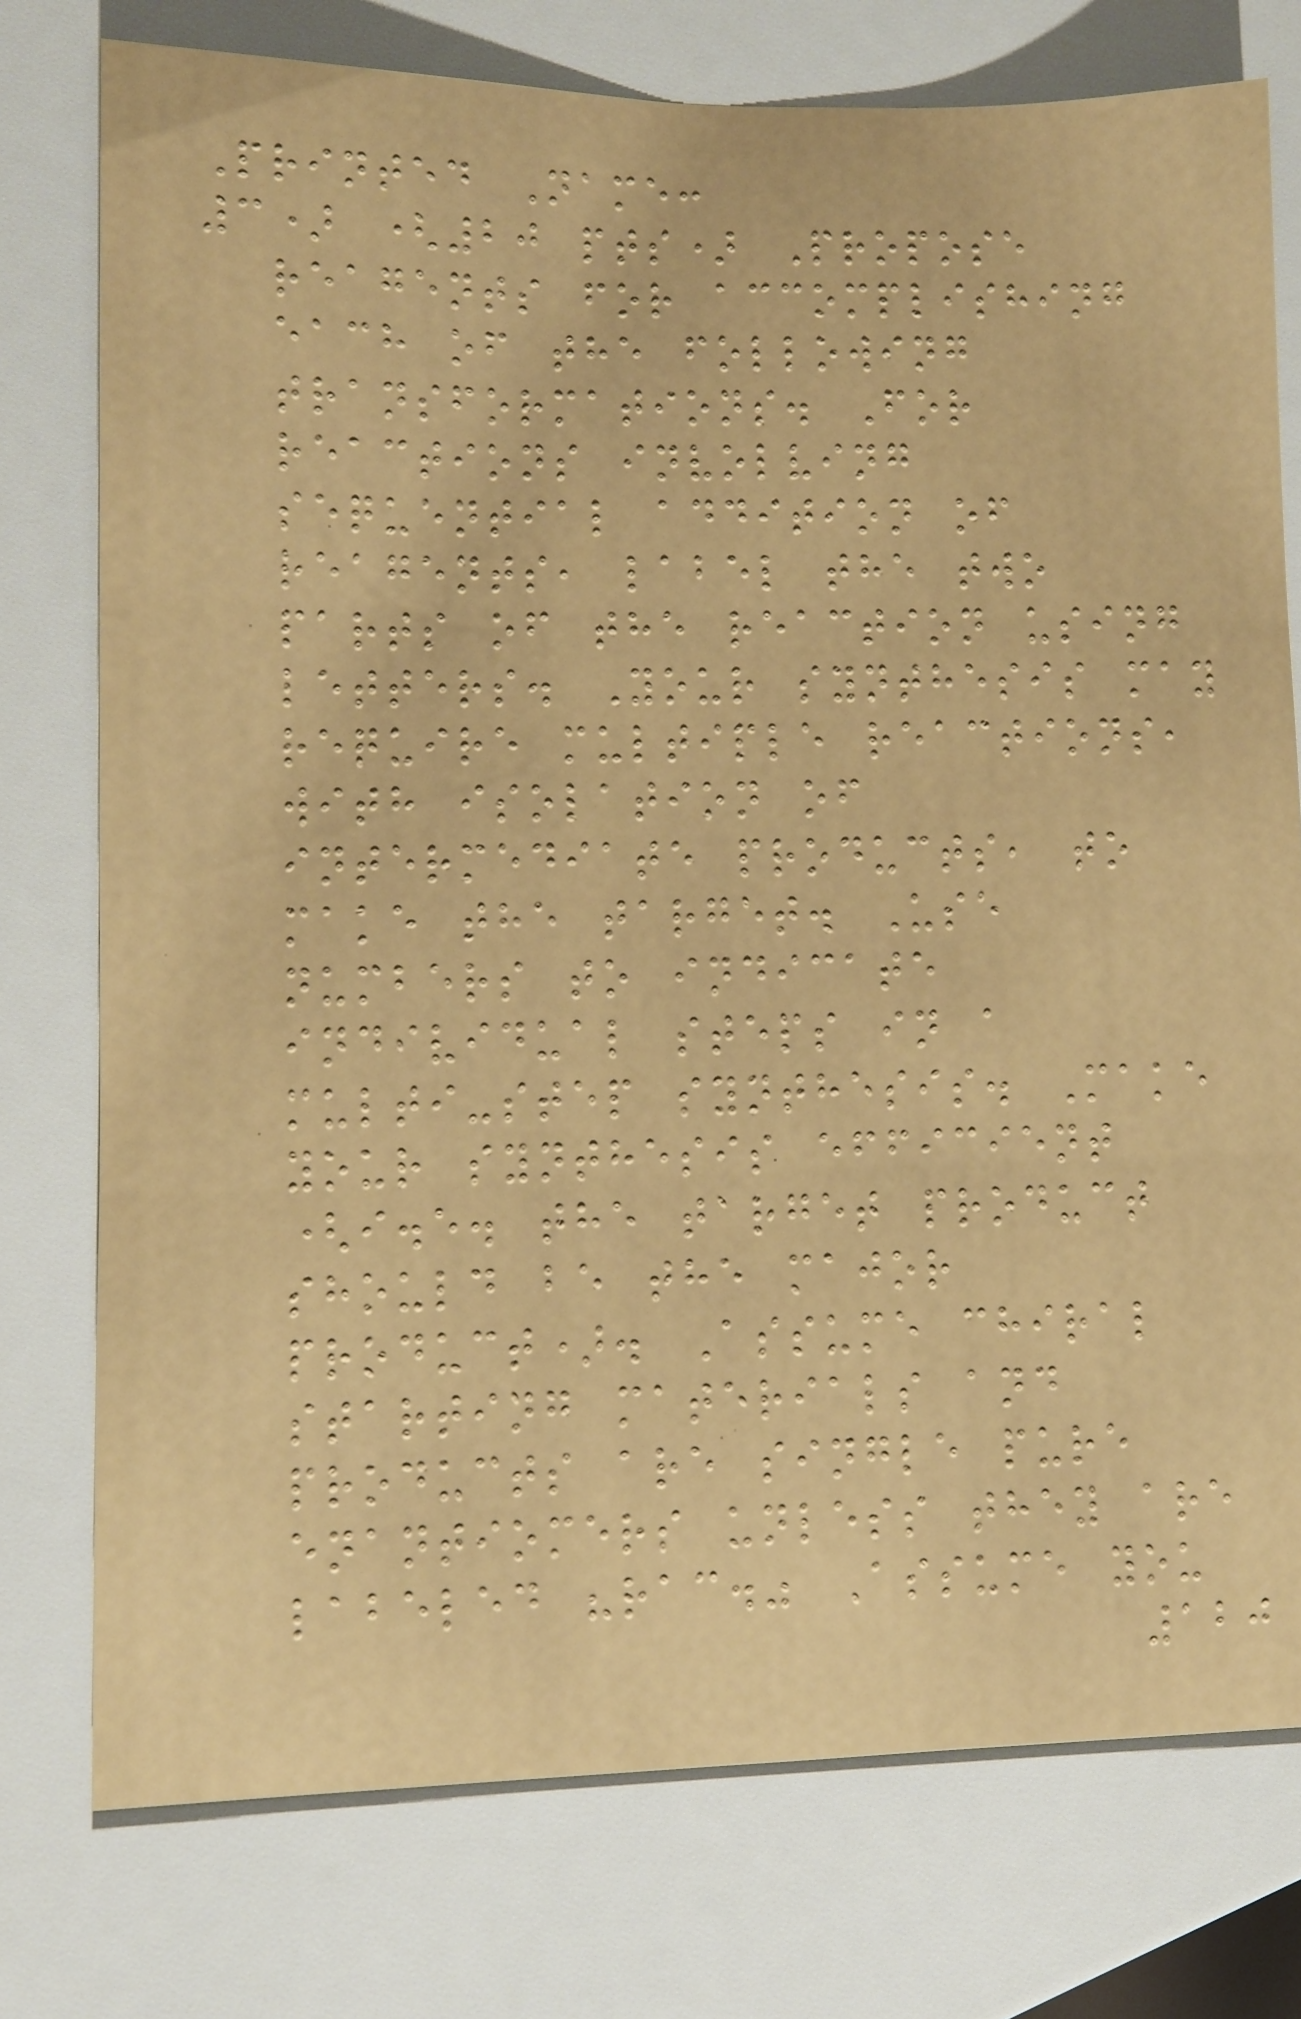Printed Name:
3) (20 pts) Propose
reagents for accomplishing
each of the following
transformations. For
reactions involving
sequential addition of
reagents, label the two
parts of the reaction using
letters. Your synthesis may
require multiple reactions,
with isolation of
intermediate products, to
make the target. Use
numbers to indicate
individual steps in a
multi-step synthesis. Make
your synthesis efficient
(i.e. the target product
should be the major
product). Assume chiral
starting materials and
products are single pure
enantiomers unless they are
labeled "rac." Assume you
120
